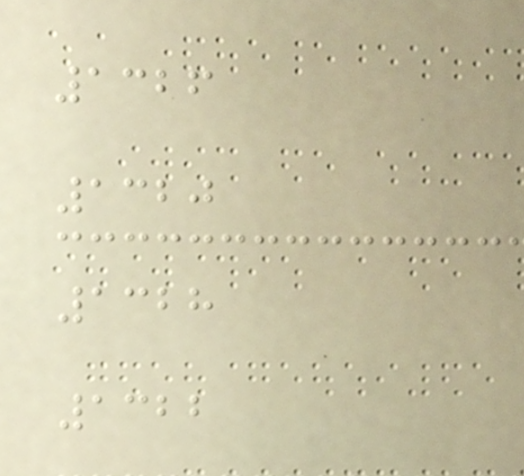1326
1320
1328
1322
